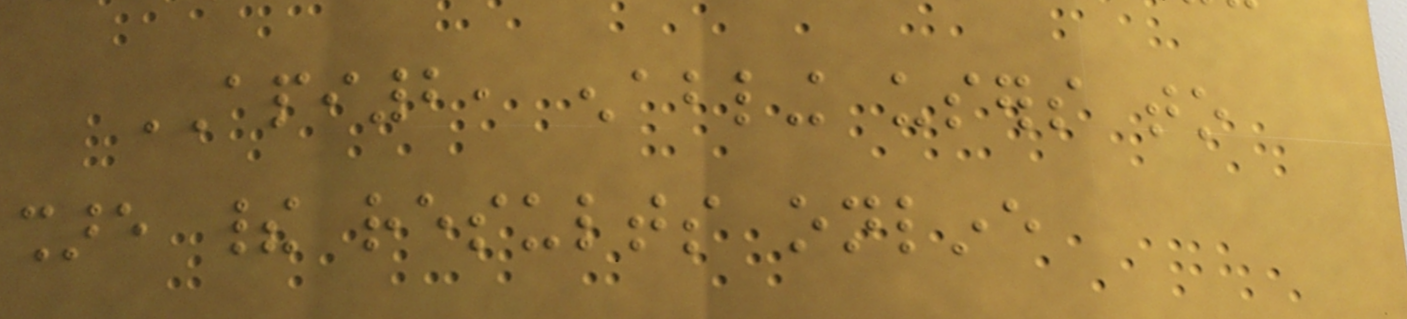API2, enabling users to
share their results online
